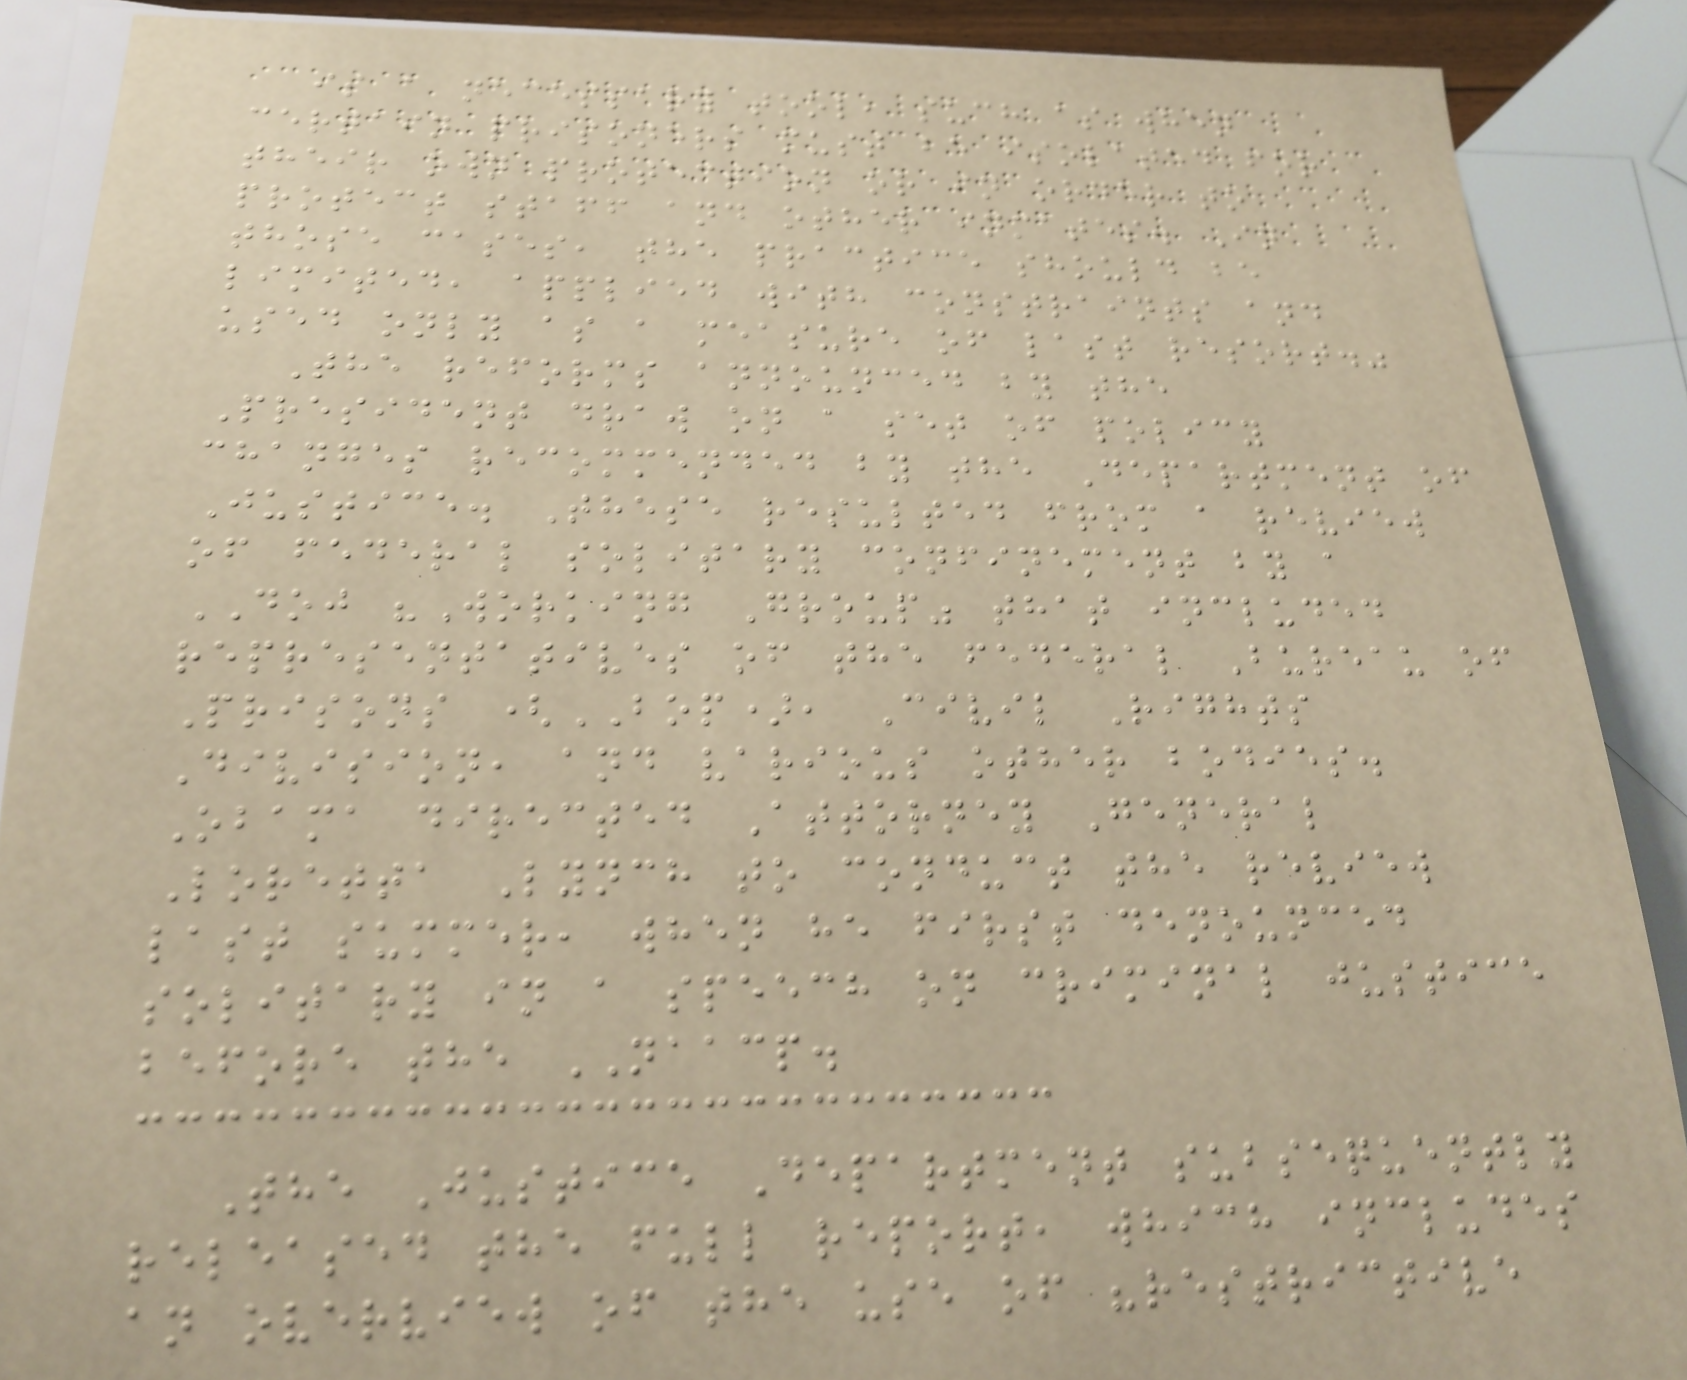is a necessary tool, such as when
certain prisoners must be isolated for
their own protection or in order to
protect staff and other inmates. In
those cases, the practice should be
limited, applied with constraints and
used only as a measure of last resort."
The reforms announced by the
President draw on a set of policy
changes recommended by the Department of
Justice. These resulted from a review
of federal solitary confinement by a
DOJ "Working Group" that included
representatives of the federal Bureau of
Prisons (BOP), Civil Rights
Division, and various other bodies.
Obama directed Attorney General
Loretta Lynch to conduct the review
last summer, when he first denounced
solitary in a speech on criminal justice
before the NAACP.
The Justice Department subsequently
released the full report, which includes
an overview of the use of "restrictive
